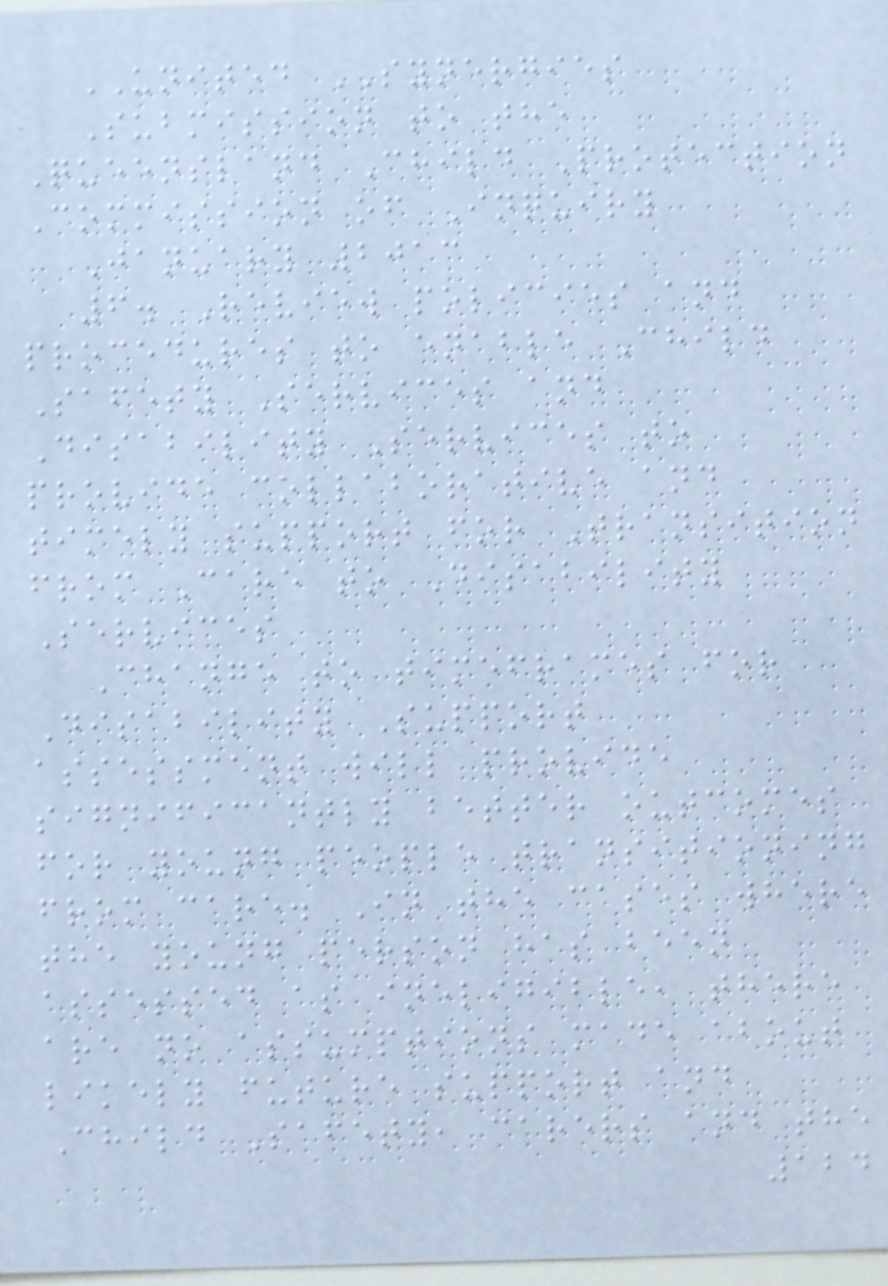UNITED SYNERGIES
Submission to the
Queensland Child Protection
Commission of Inquiry
January 2013
6. Review policies and
procedures to enable Child
Safety Services and
Disability Services to
provide collaborative and
timely support for Transition
from Care to Disability
Services
Change to timeframes for
Disability Support
assessment will provide
significantly better outcomes
for young people transitioning
from care. In the cases where
the young person has been
assessed as ineligible, there
are no assumptions made about
likely future support and
Child Safety, carers and the
124
